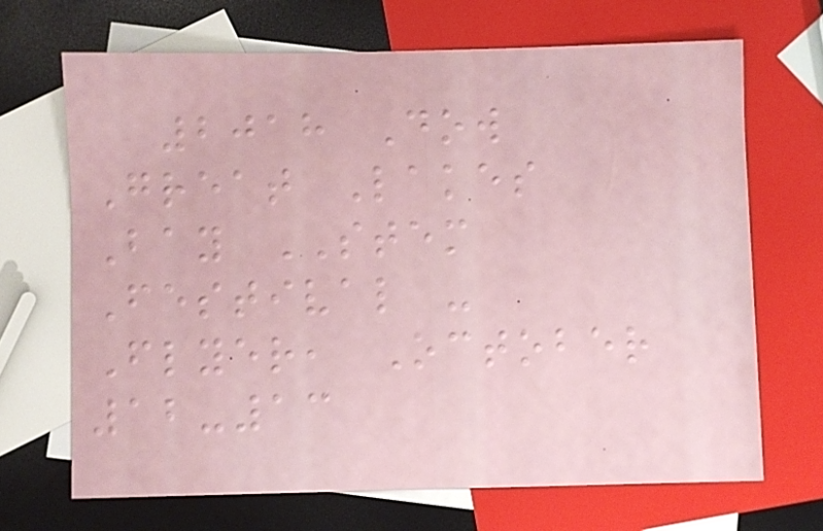2018 Dow
Great Lakes
Bay STEM
Festival -
Flyer, October
12-13
